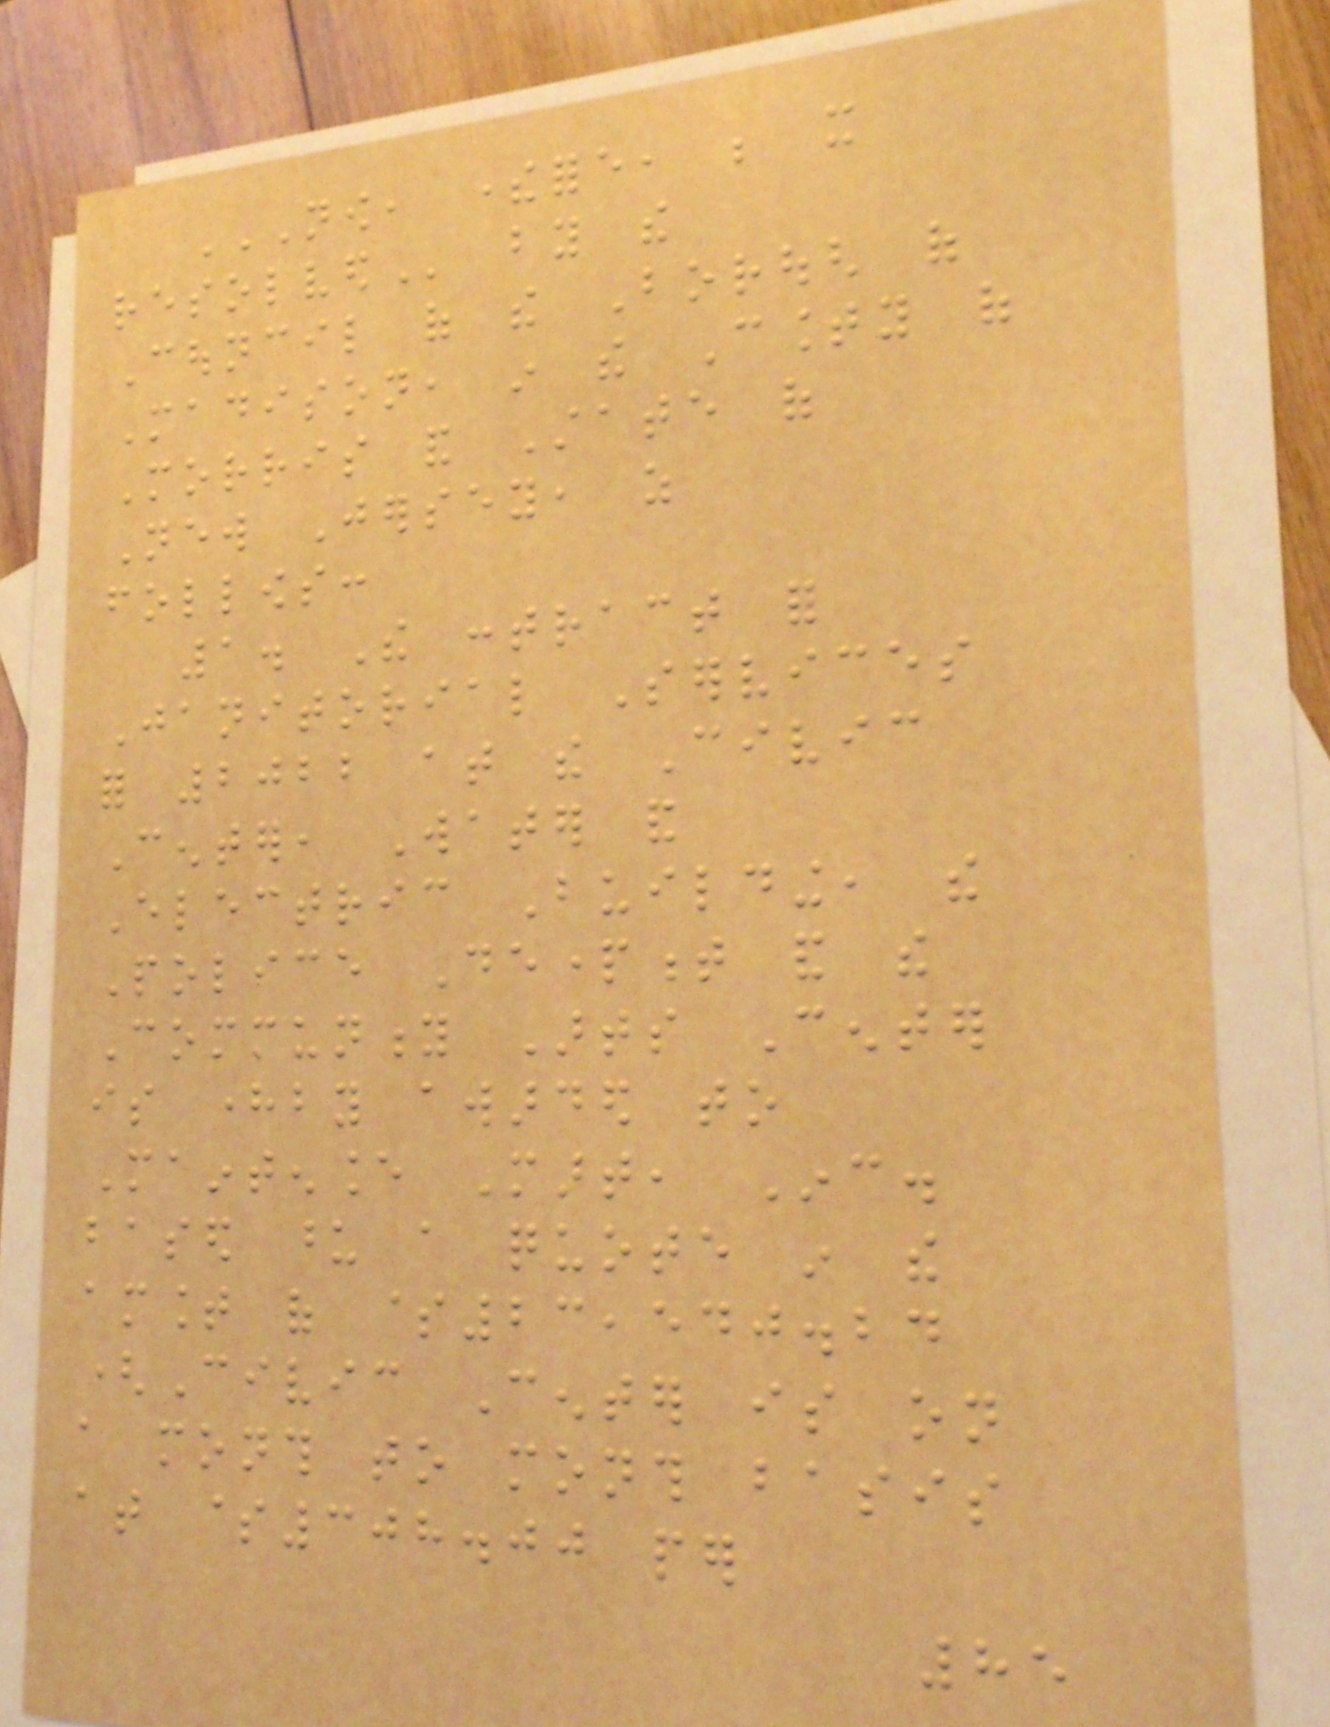NOW, THEREFORE, BE IT
RESOLVED by the
Council of the Borough of
Madison, in the County of
Morris and State of
New Jersey, as
follows:
1. The contract for
Janitorial Services
for 2022 at the Civic
Center, Water and
Electric Building, the
Police Department and the
Community Arts Center
is hereby awarded to
Maintenance Mart, Inc.
based upon a quote in the
amount of $23,540.24
(Civic Center is on
a month to month basis
at $308.00 per
85
